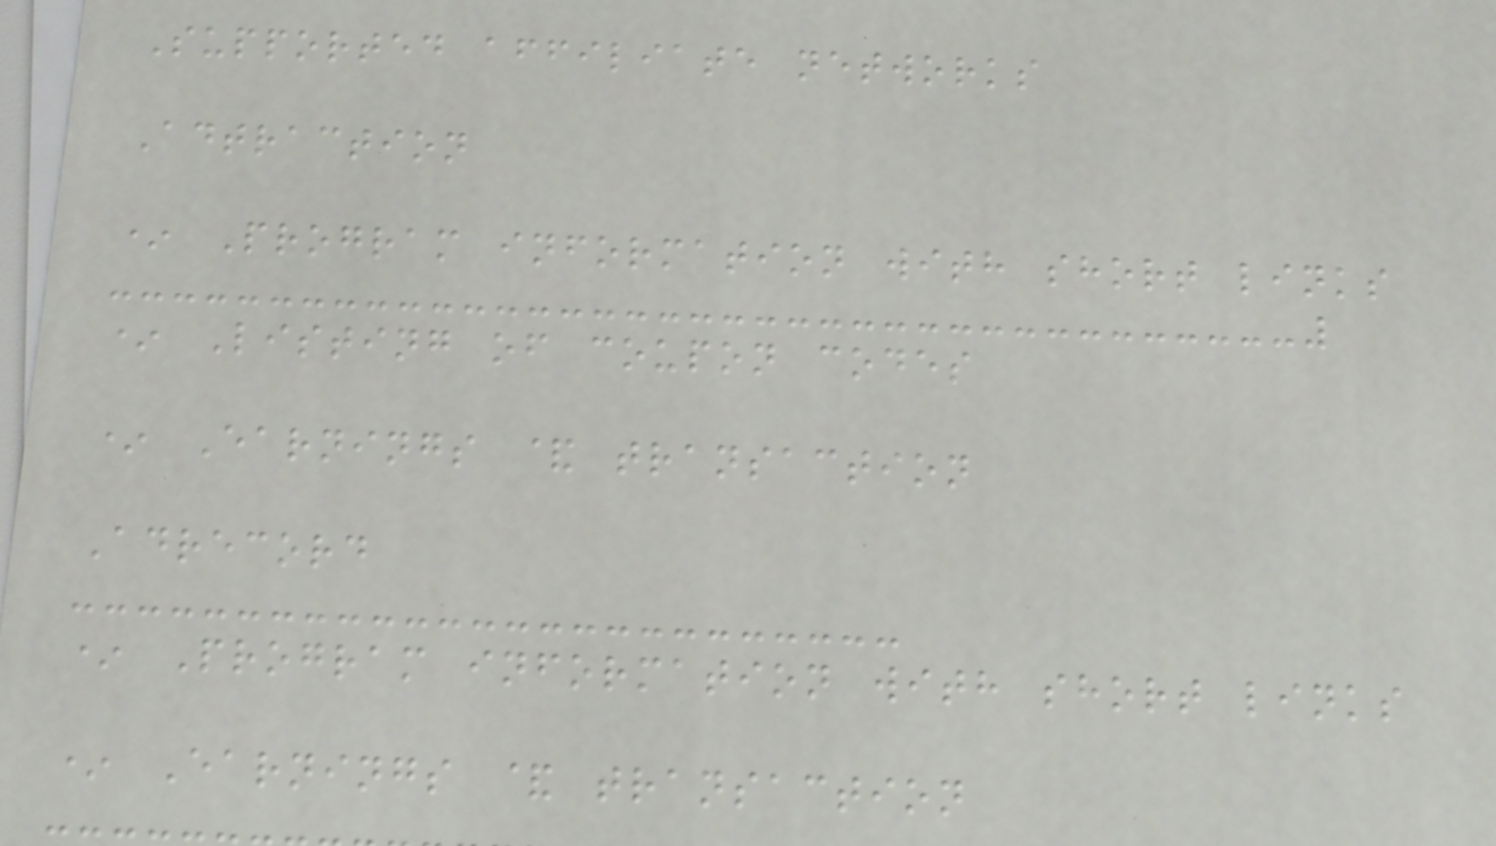Supported affiliate networks
Adtraction
* Program information with short links
* Listing of coupon codes
* Earnings & transaction
Adrecord
* Program information with short links
* Earnings & transaction
